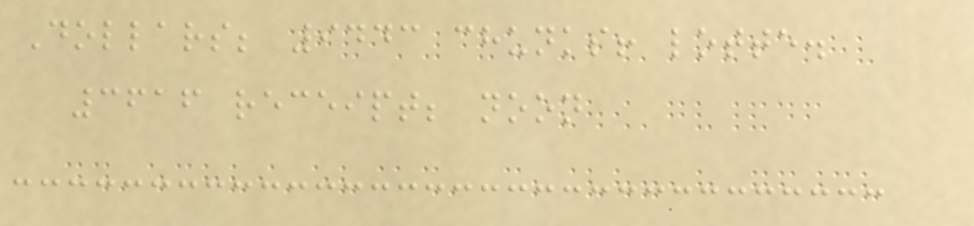Dollars; 9443 chunks! lotte.
3616 receipt; noon
